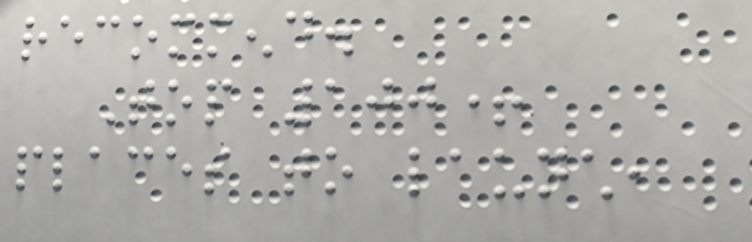recommend.
Top 100+
places to launch,
